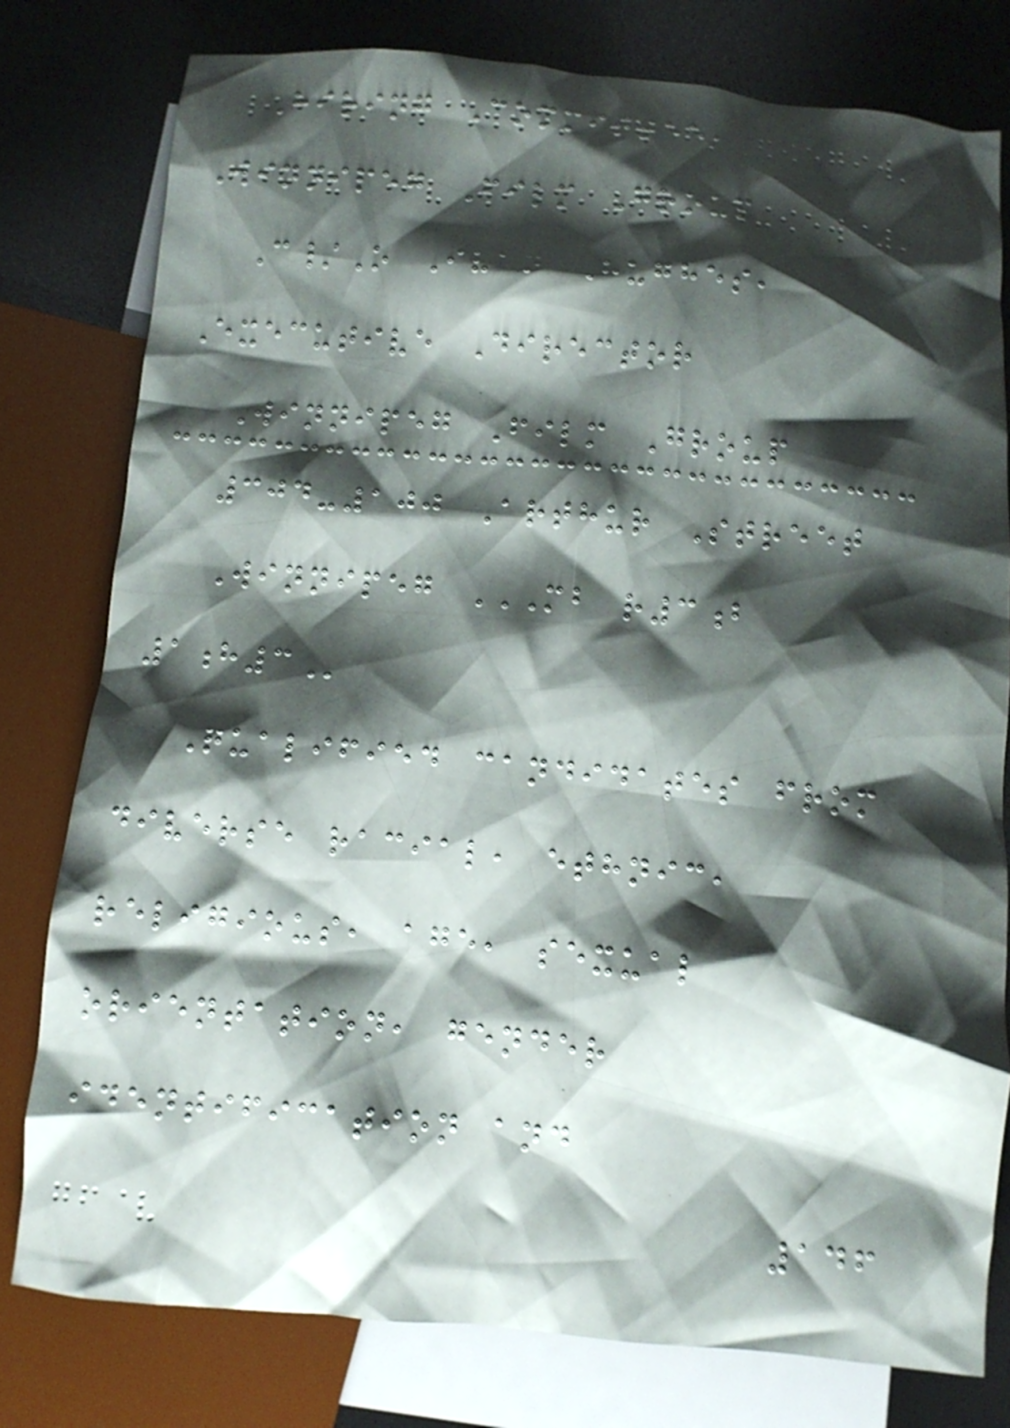Hiring Committee,
Winnipeg Film Group
C/O Ivan Hughes,
Executive Director
Winnipeg Film Group
304-100 Arthur Street
Winnipeg MB R3B
1H3
Qualified candidates from
diverse racial, ethnic,
religious, age, sexual
orientation, gender
identification and
146
